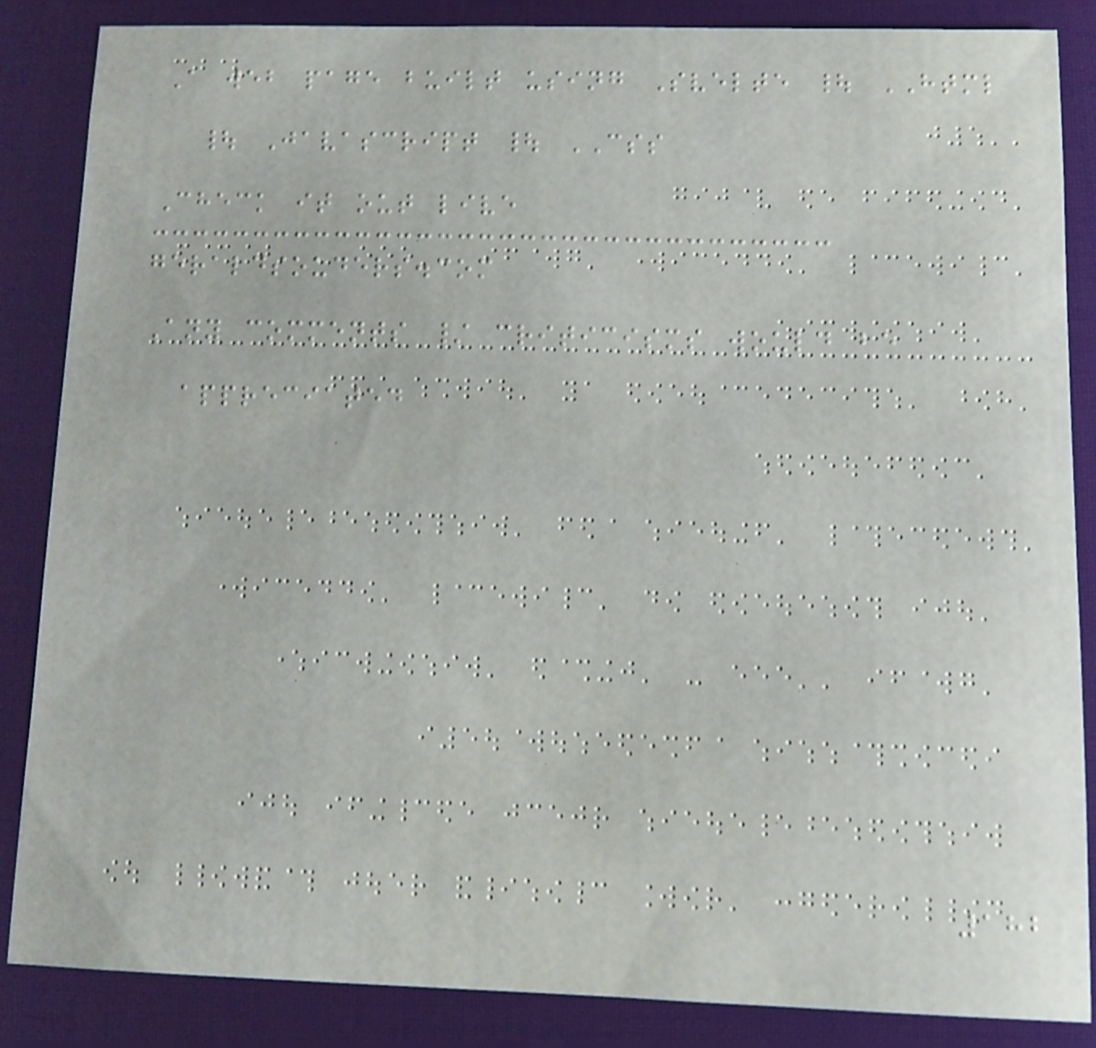A web page built using Svelte | HTML
| Javascript | CSS
Check it out live
geraldsouders.com
Any comments / criticisms would be
appreciated
182
